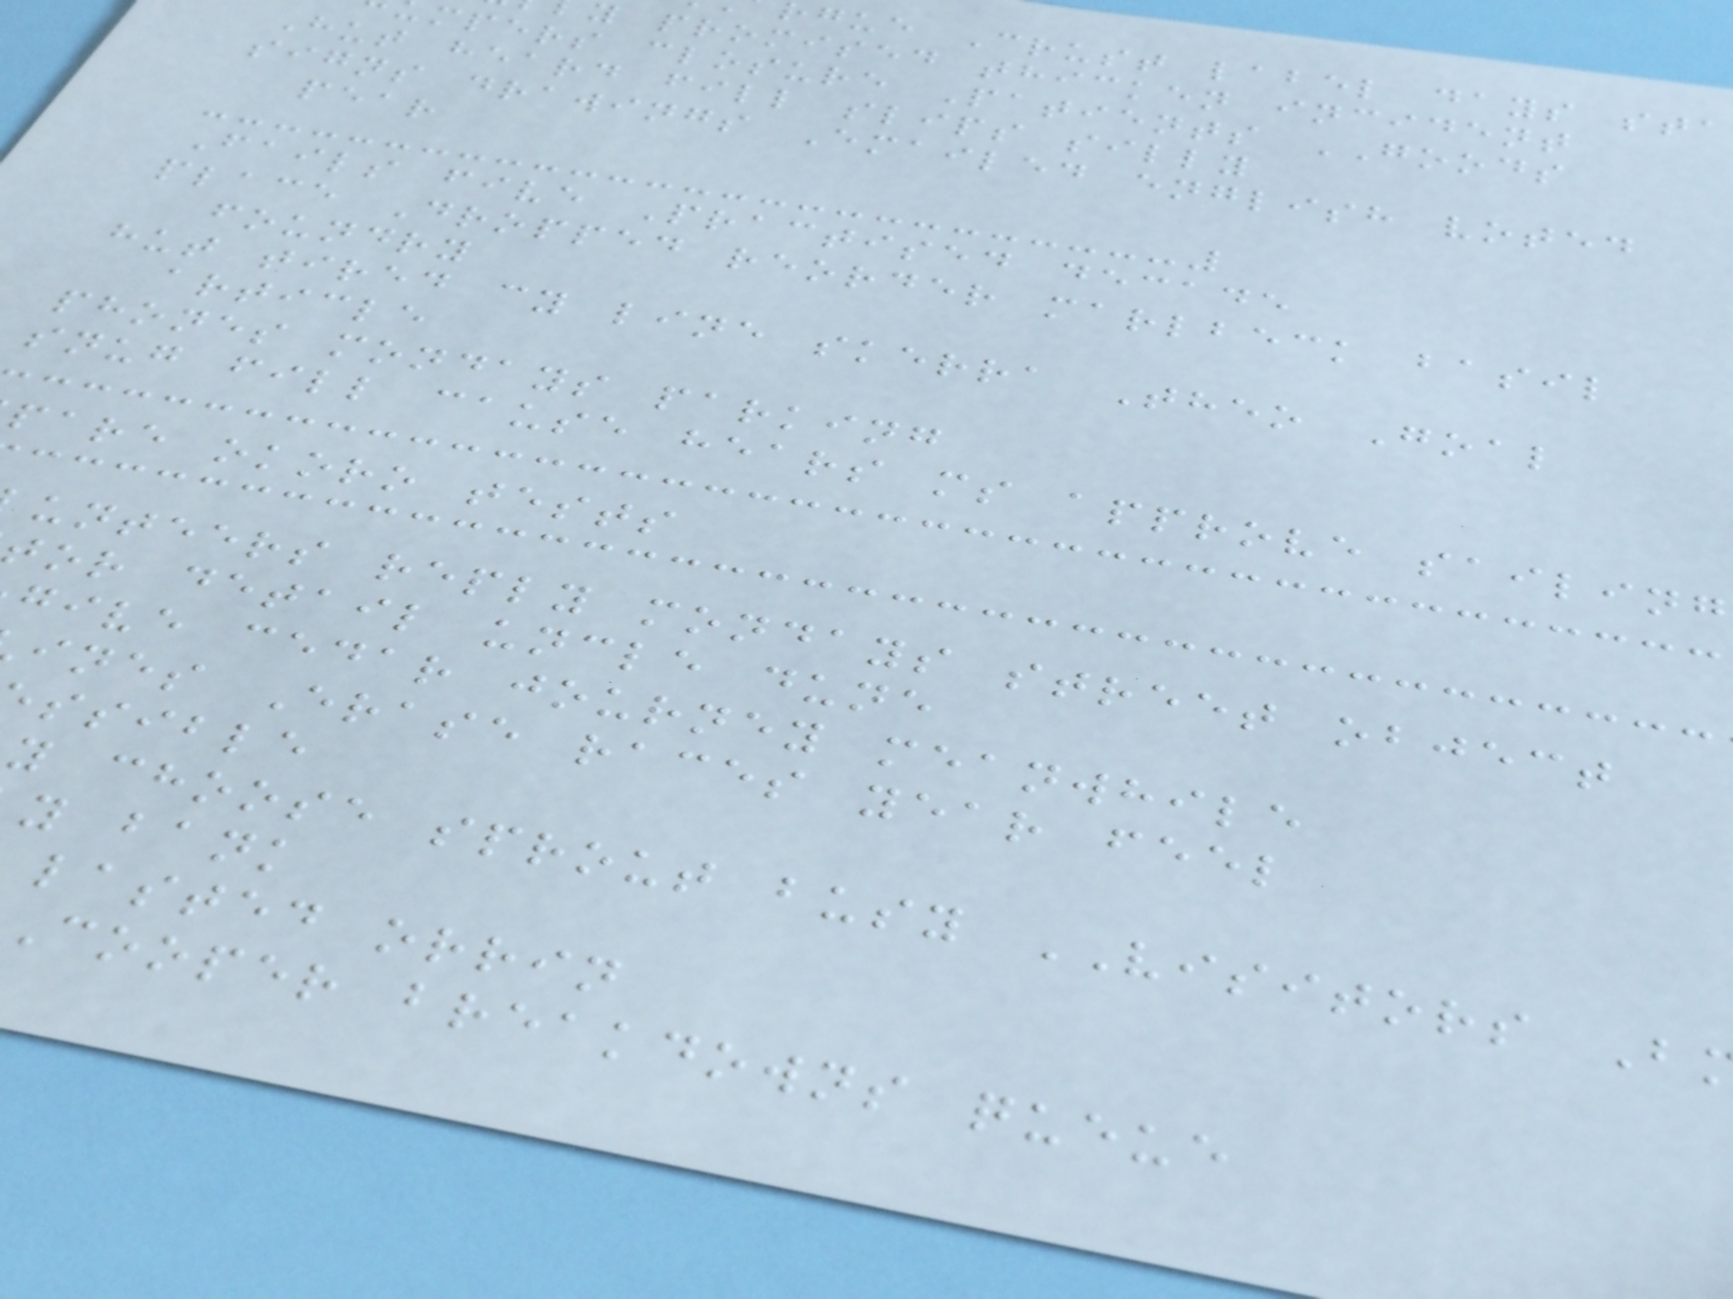gue Crust label days sta
promised thicken incident
mpers closure Patients GOODS
Hut heard fill slips silly
signs drawings Emailed english voted
pear
Fails five Practised decade
place Dropped reorder marlbeck basil
foundry
hut tired cy line skerra Theo Goal
article
phones mondays parking
snug fill cause hears ms approve sailing
pare okoro tests
unteers reply mondays street object
tor detail uncle dune
give cedar journey meanwhile
ines Erase races year feel
ssible
y choose sprout busy VISITORS B
y bank
lasted orrin
cooper breakdowns queue
